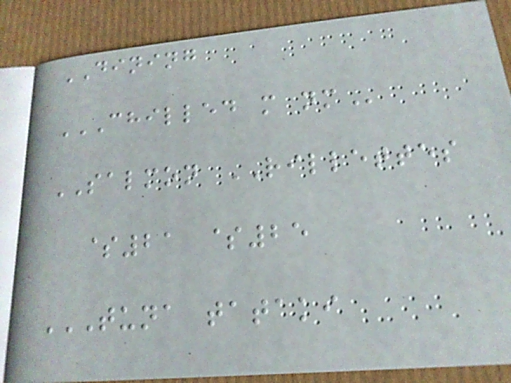DINING
CHILLED M NM
SALMON RILLETTES
$21 $25
TUNA TATAKI
